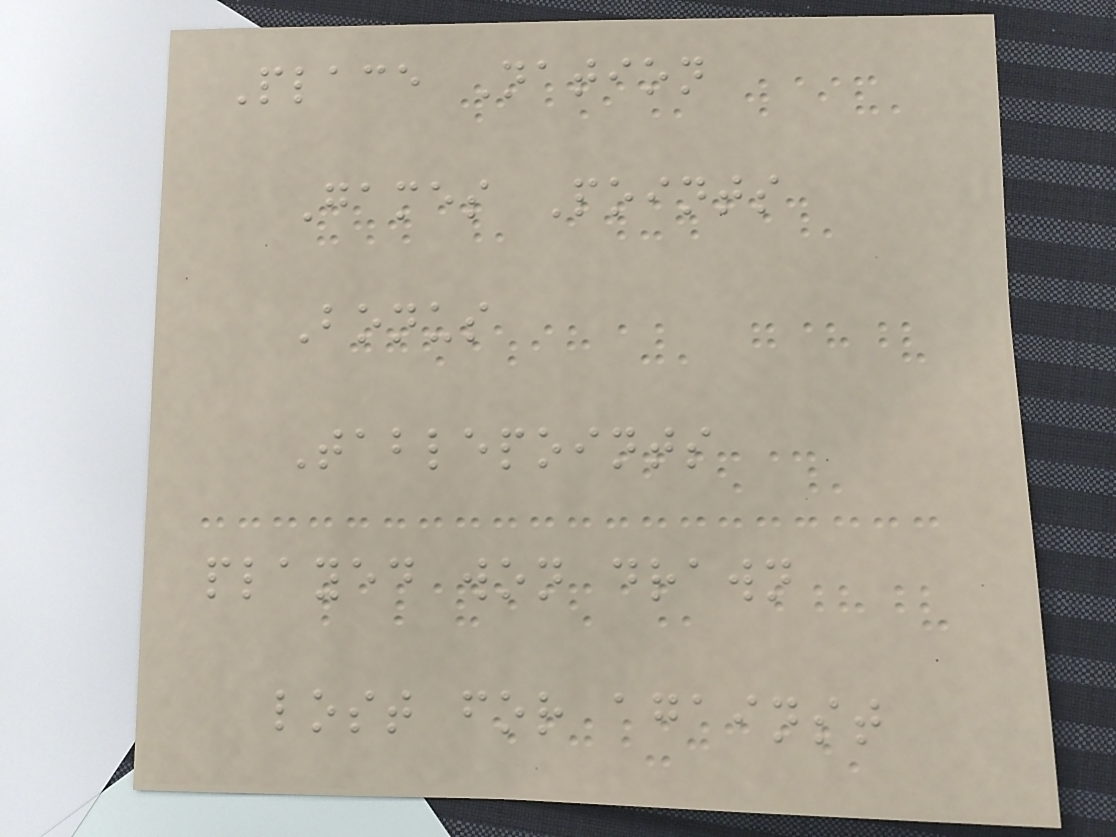Place Nation
Games Points
Bonus
Tablepoints
played won drawn
lost for against
